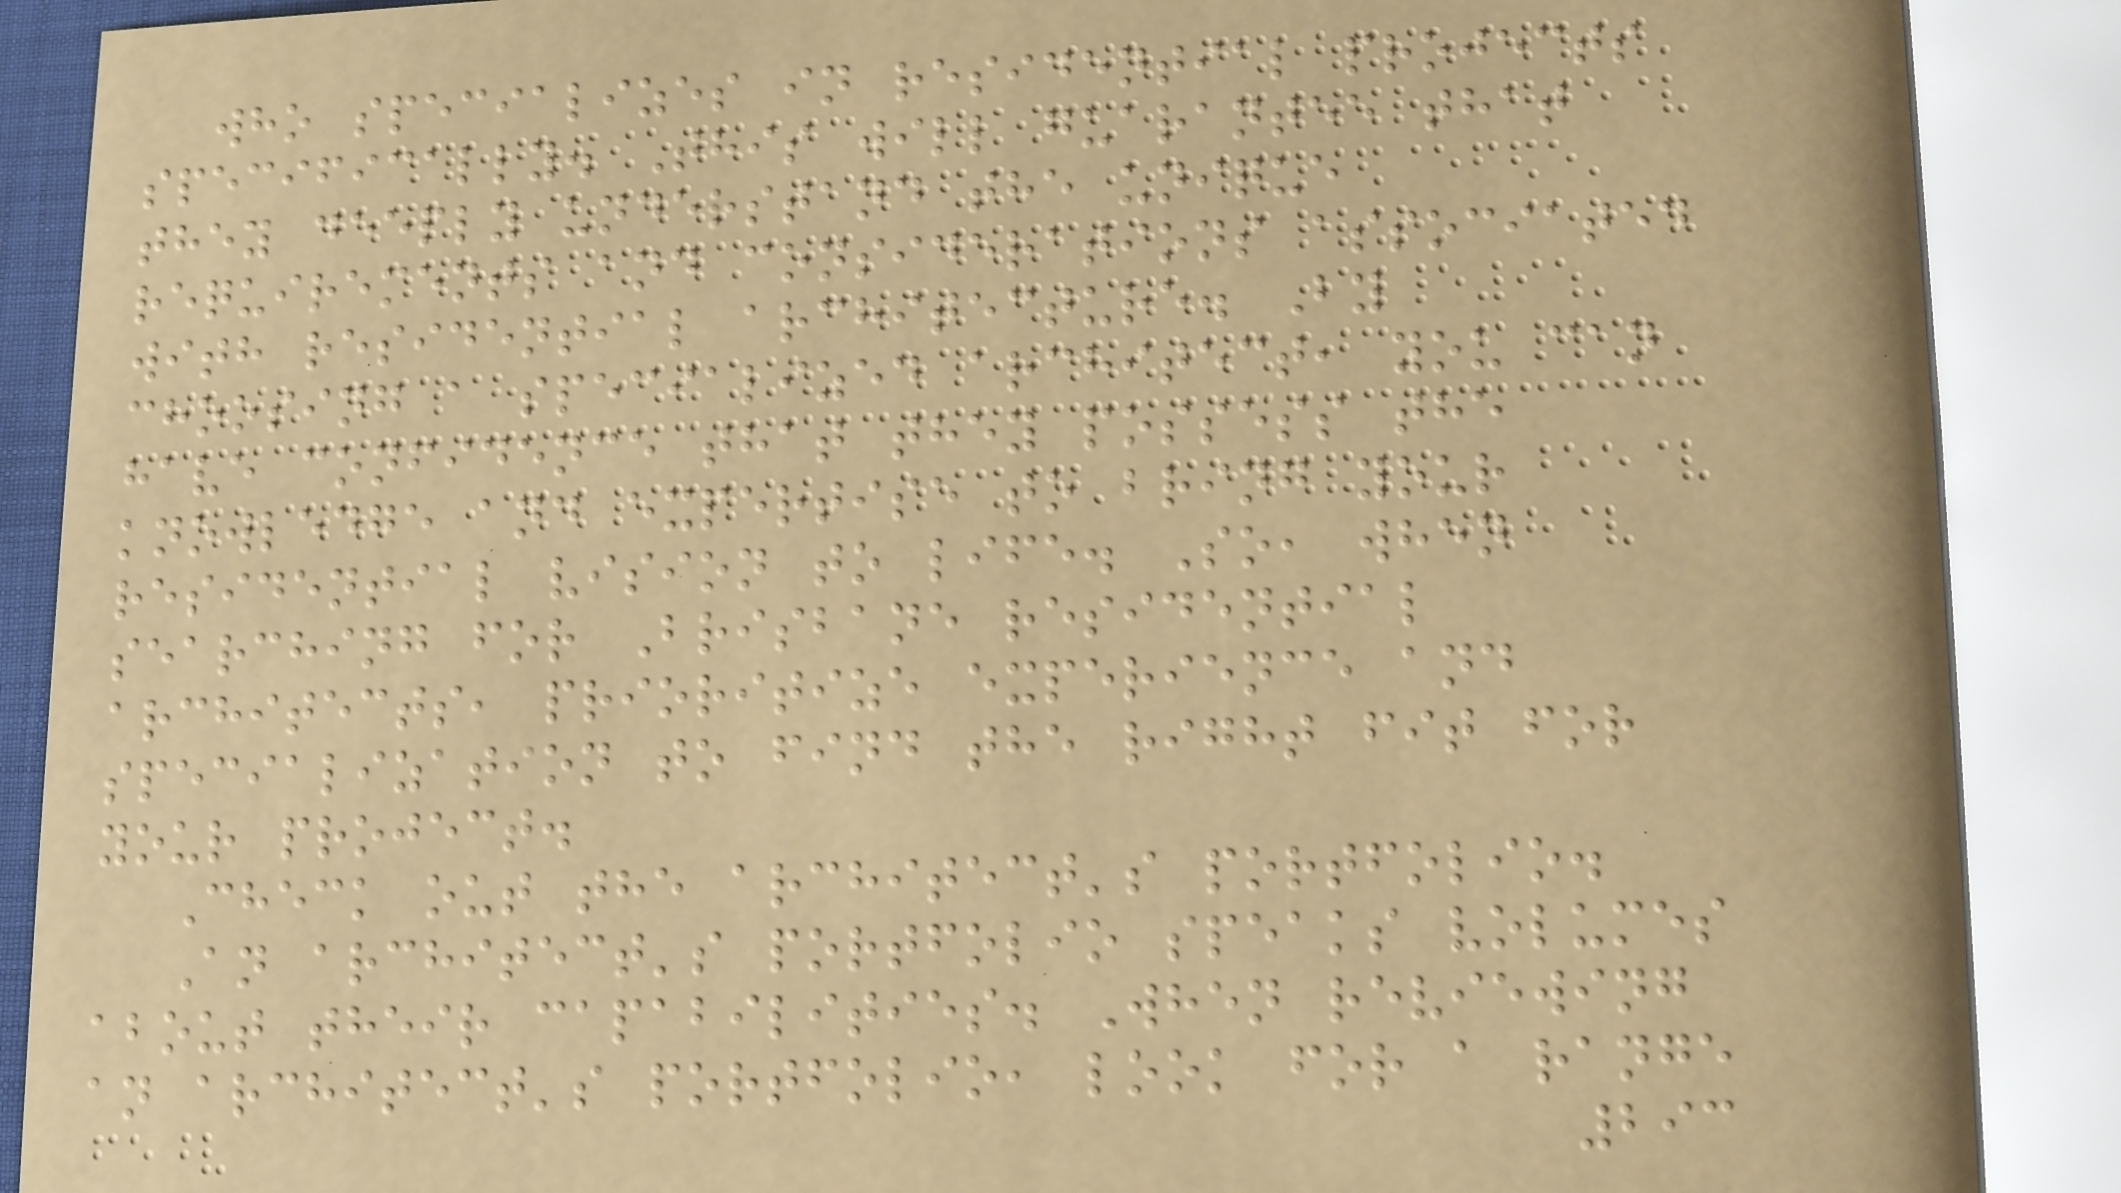who specializes in residential projects
specifically. This will guarantee that
they deeply understand the unique
requirements and considerations associated
with residential architecture. By
choosing a specialized architect, you can
have confidence that they possess the
knowledge and expertise to bring your
residential vision to life. So, when
searching for Brisbane residential
architects, prioritize experience and
specialization to find the right fit for
your project.
Check out the architect's portfolio.
An architect's portfolio speaks volumes
about their capabilities. When reviewing
an architect's portfolio, look for a range
293
